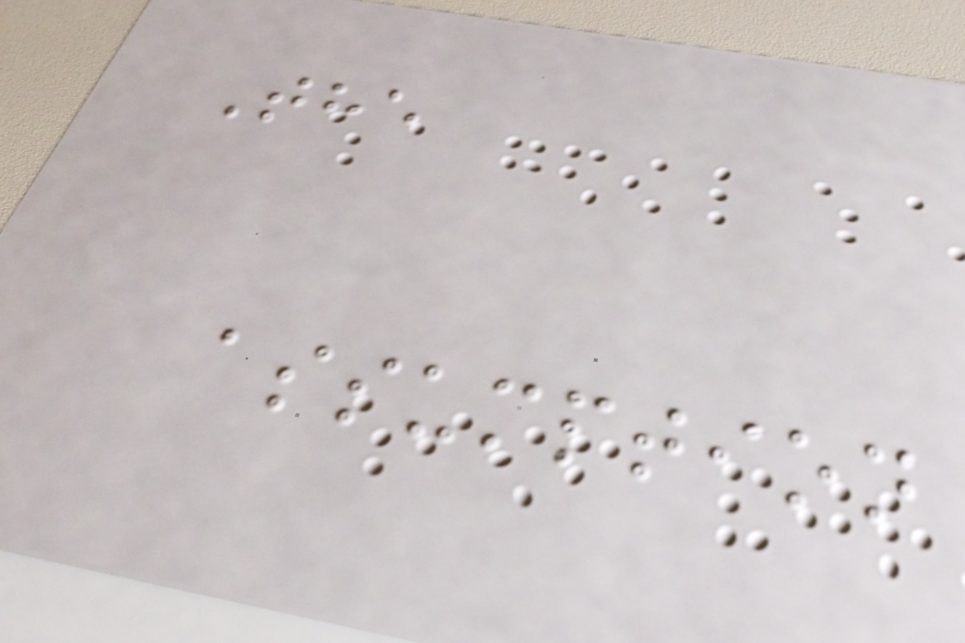The
assumption
